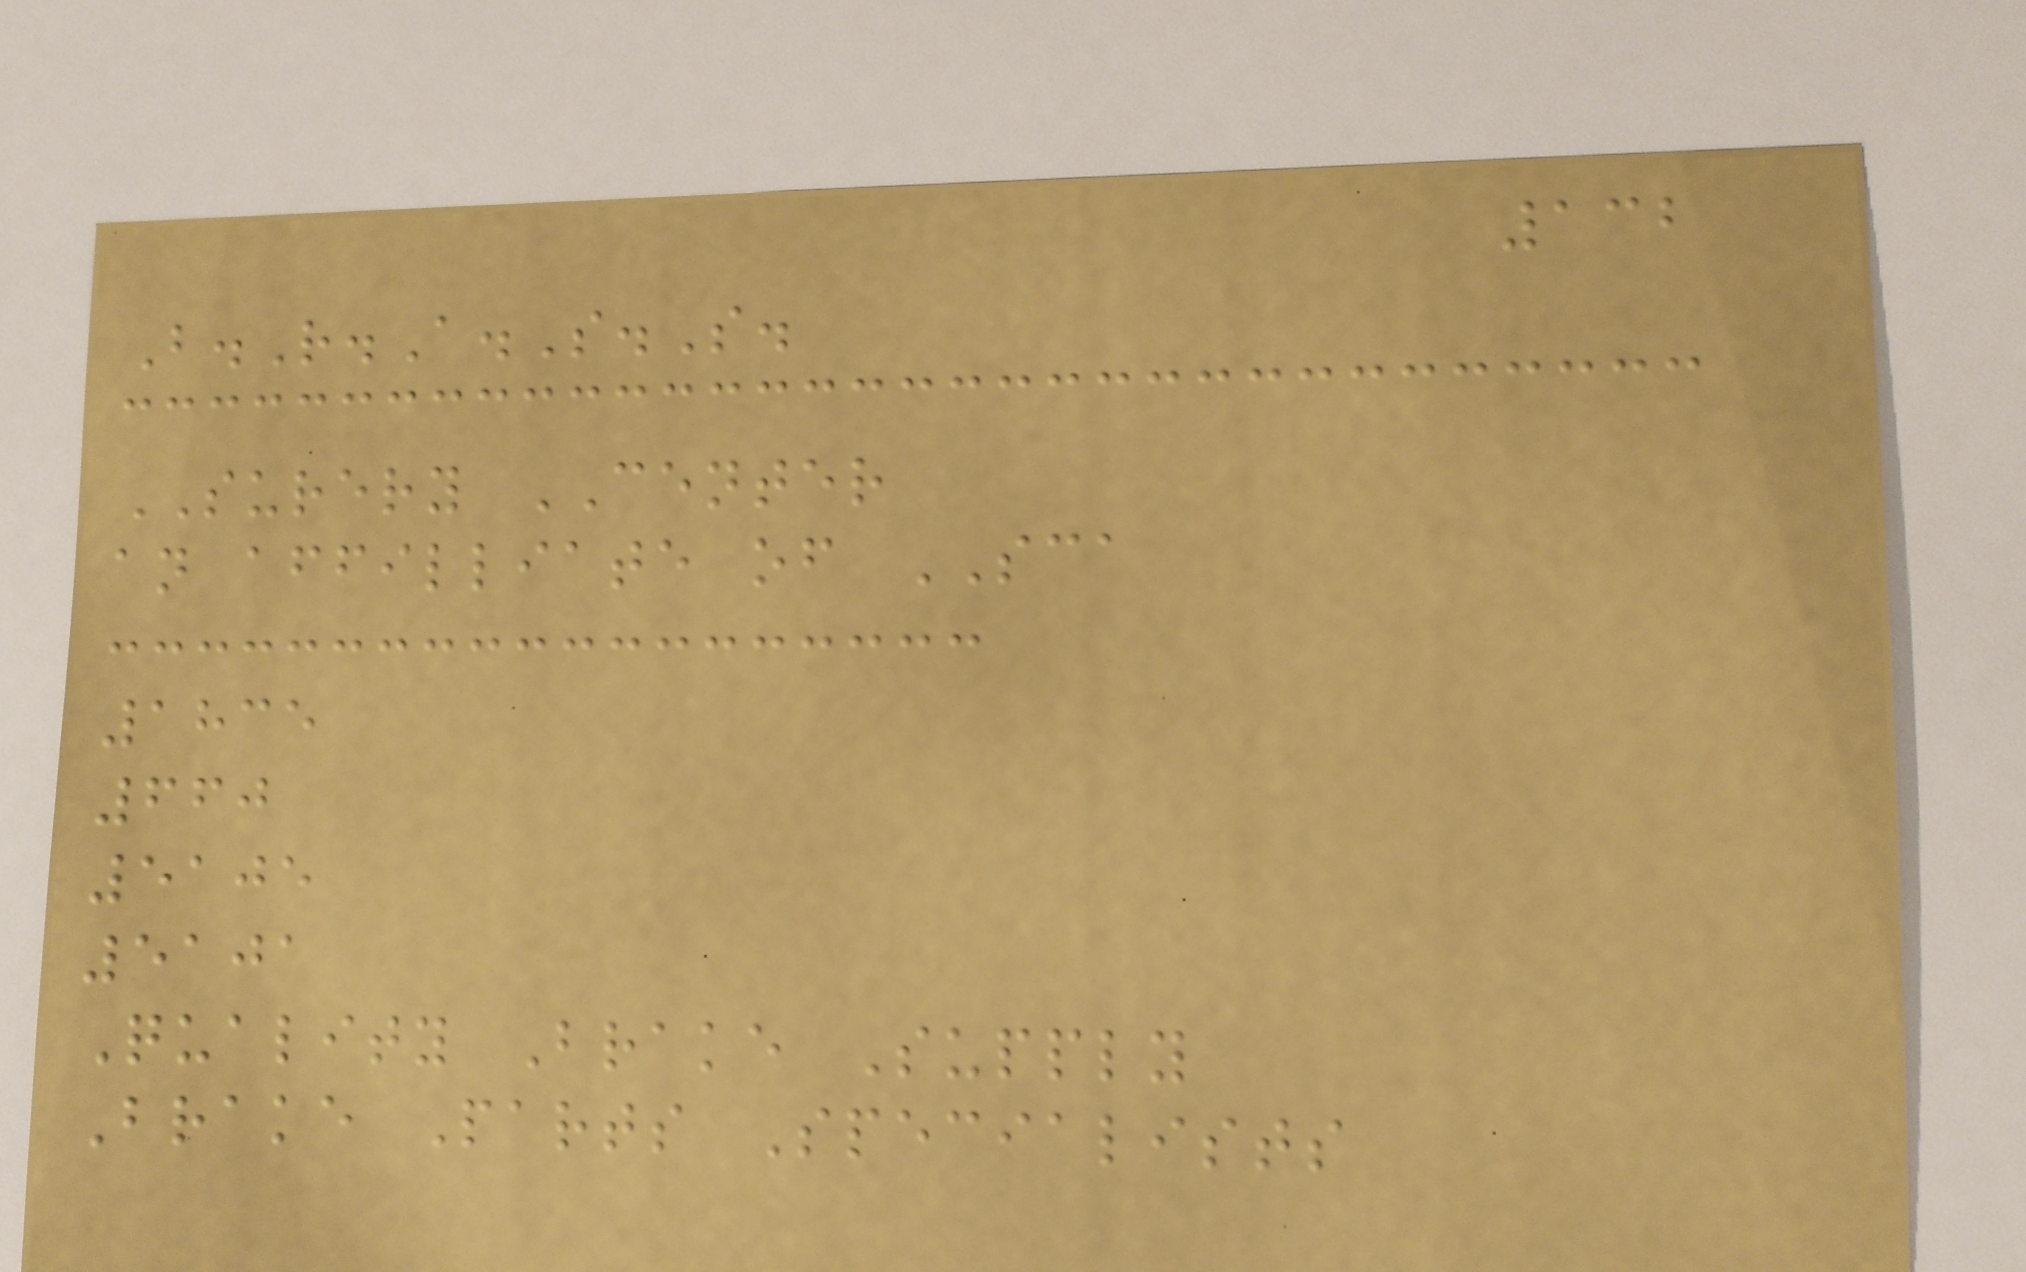132
B.R.A.S.S.
SURERY CENTER
an affilliate of SCA
1835
660
5105
5101
Quality Brake Supply
Brake Parts Specialists
